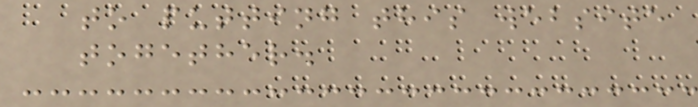to putting this website
together.
